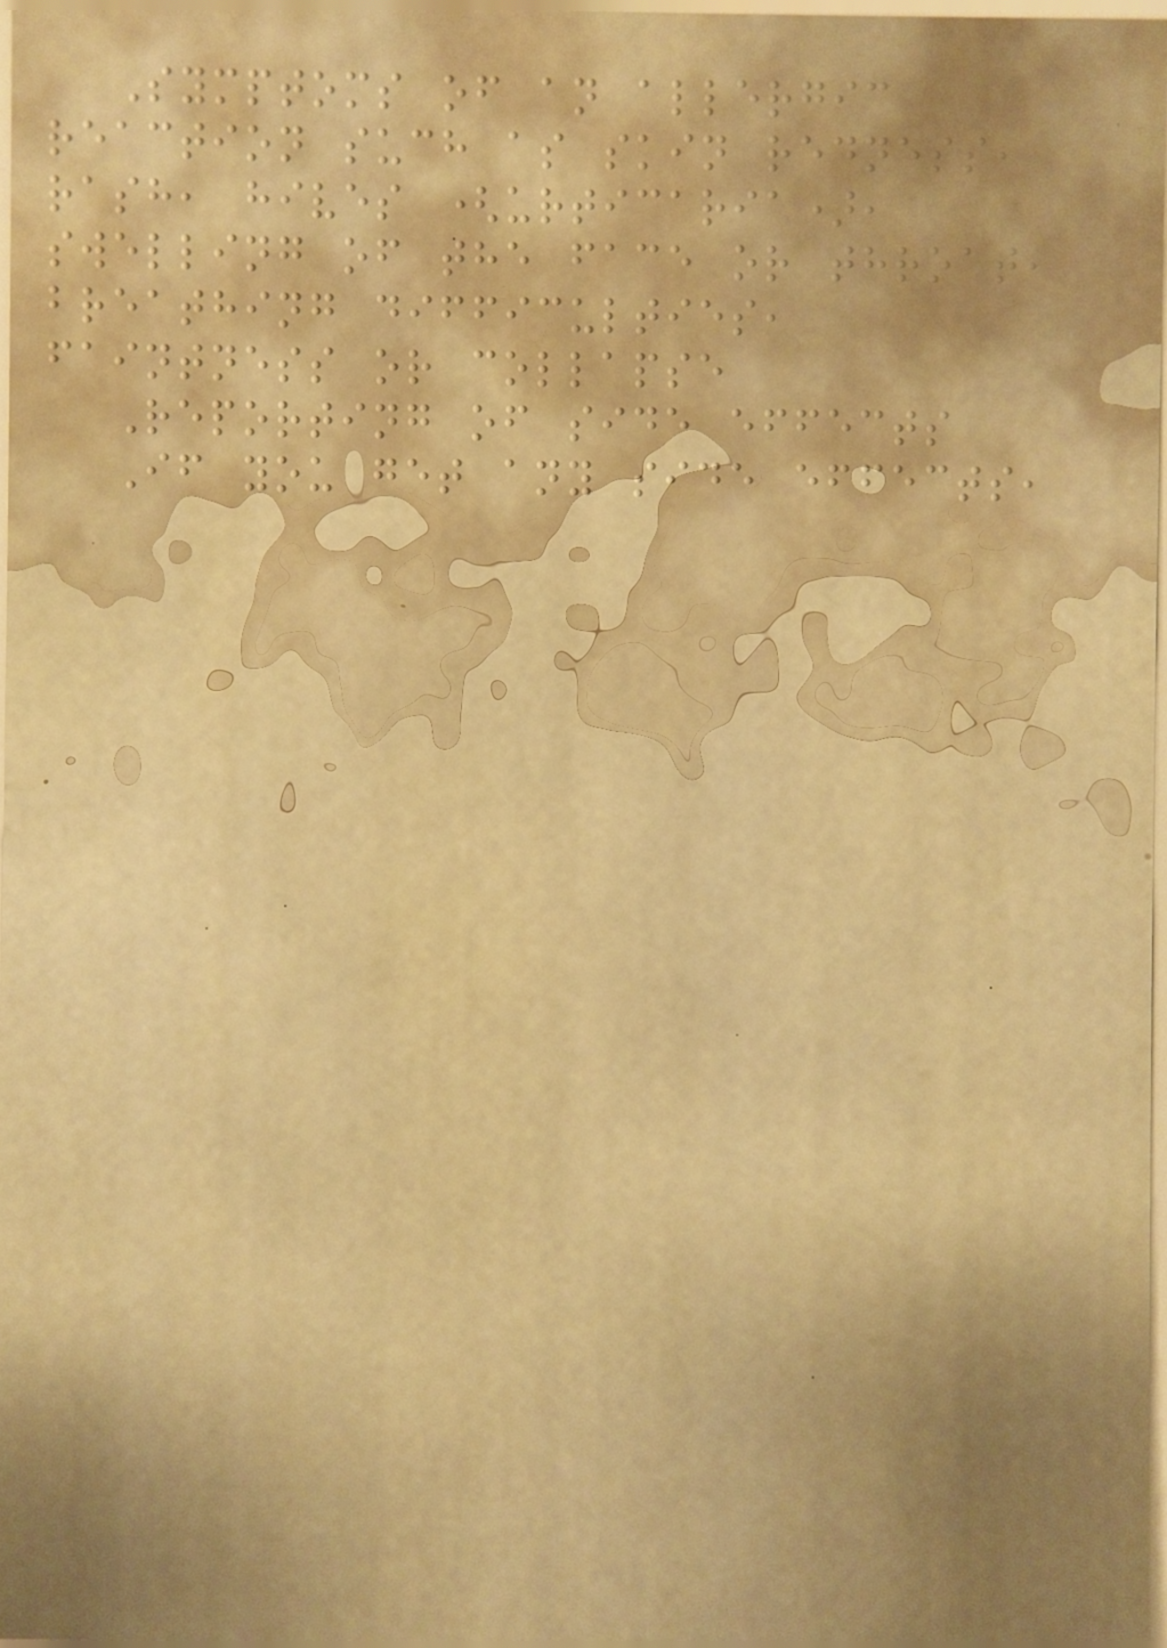Symptoms of an allergic
reaction such as skin redness,
rash, hives (urticaria),
swelling of the face or throat,
breathing difficulties,
faintness or collapse
Reporting of side effects
If you get any side effects,
